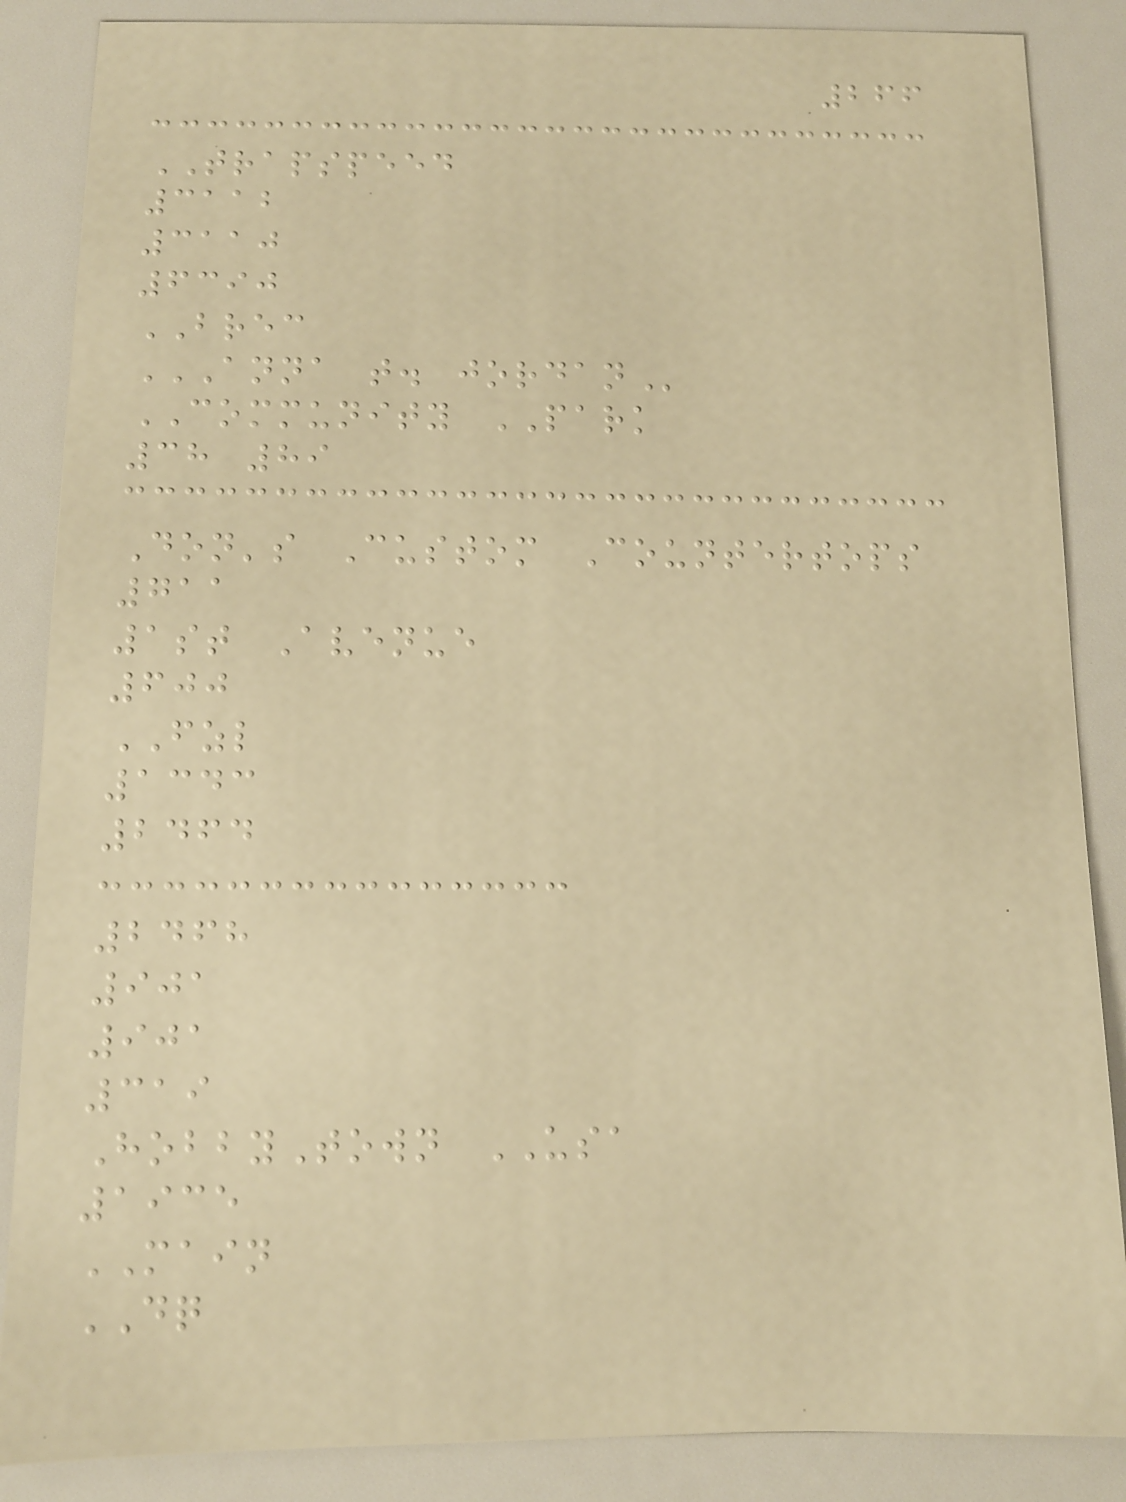266
TRAPSPEED
3112
3110
6390
BREC
ANNA T. JORDAN
COMMUNITY PARK
38 89
Don's Custom Countertops
711
1st Avenue
600
FZL
1343
2464
2468
901
901
319
HobbyTown USA
1935
MAIN
DQ
